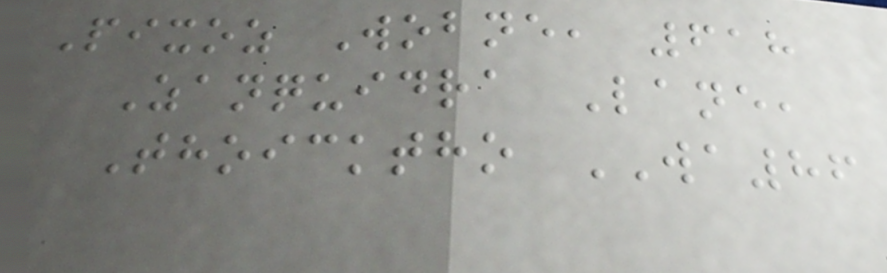Pixoz Wobne, 618
Zanquidra Lane,
Thoicktho WA86
